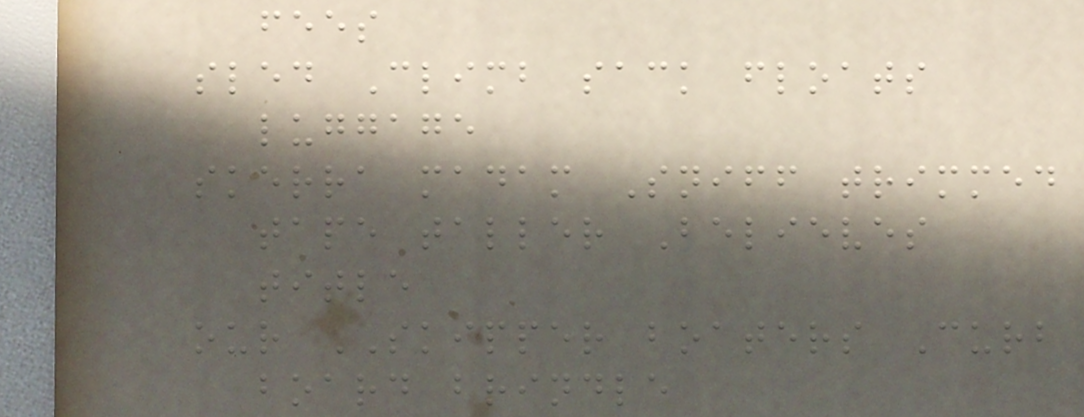fees
sled Climb sack floats
luggage
skerra madam Sniff trimmed
tape taller Believes
title
our SKIPPER boaters Curb
board brindle
